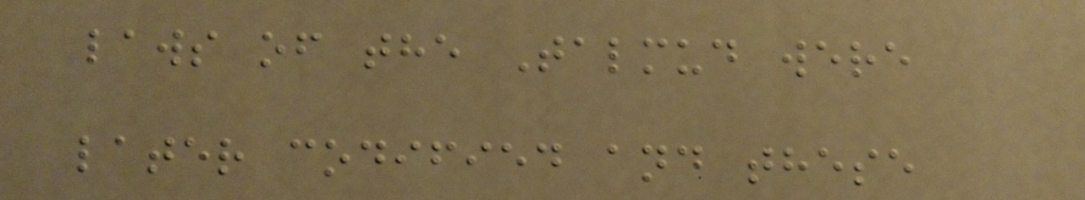laws of the Talmud were
later codified and these
